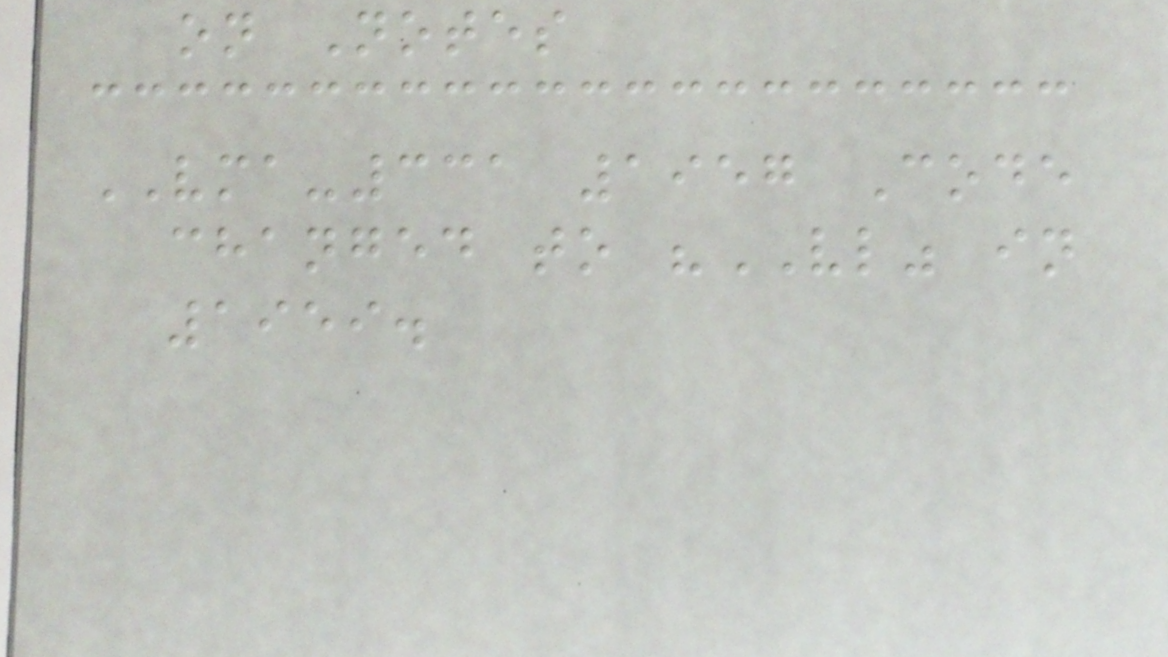on Notes
VMA-331 1957 Code
changed to "VL" in
1959.
